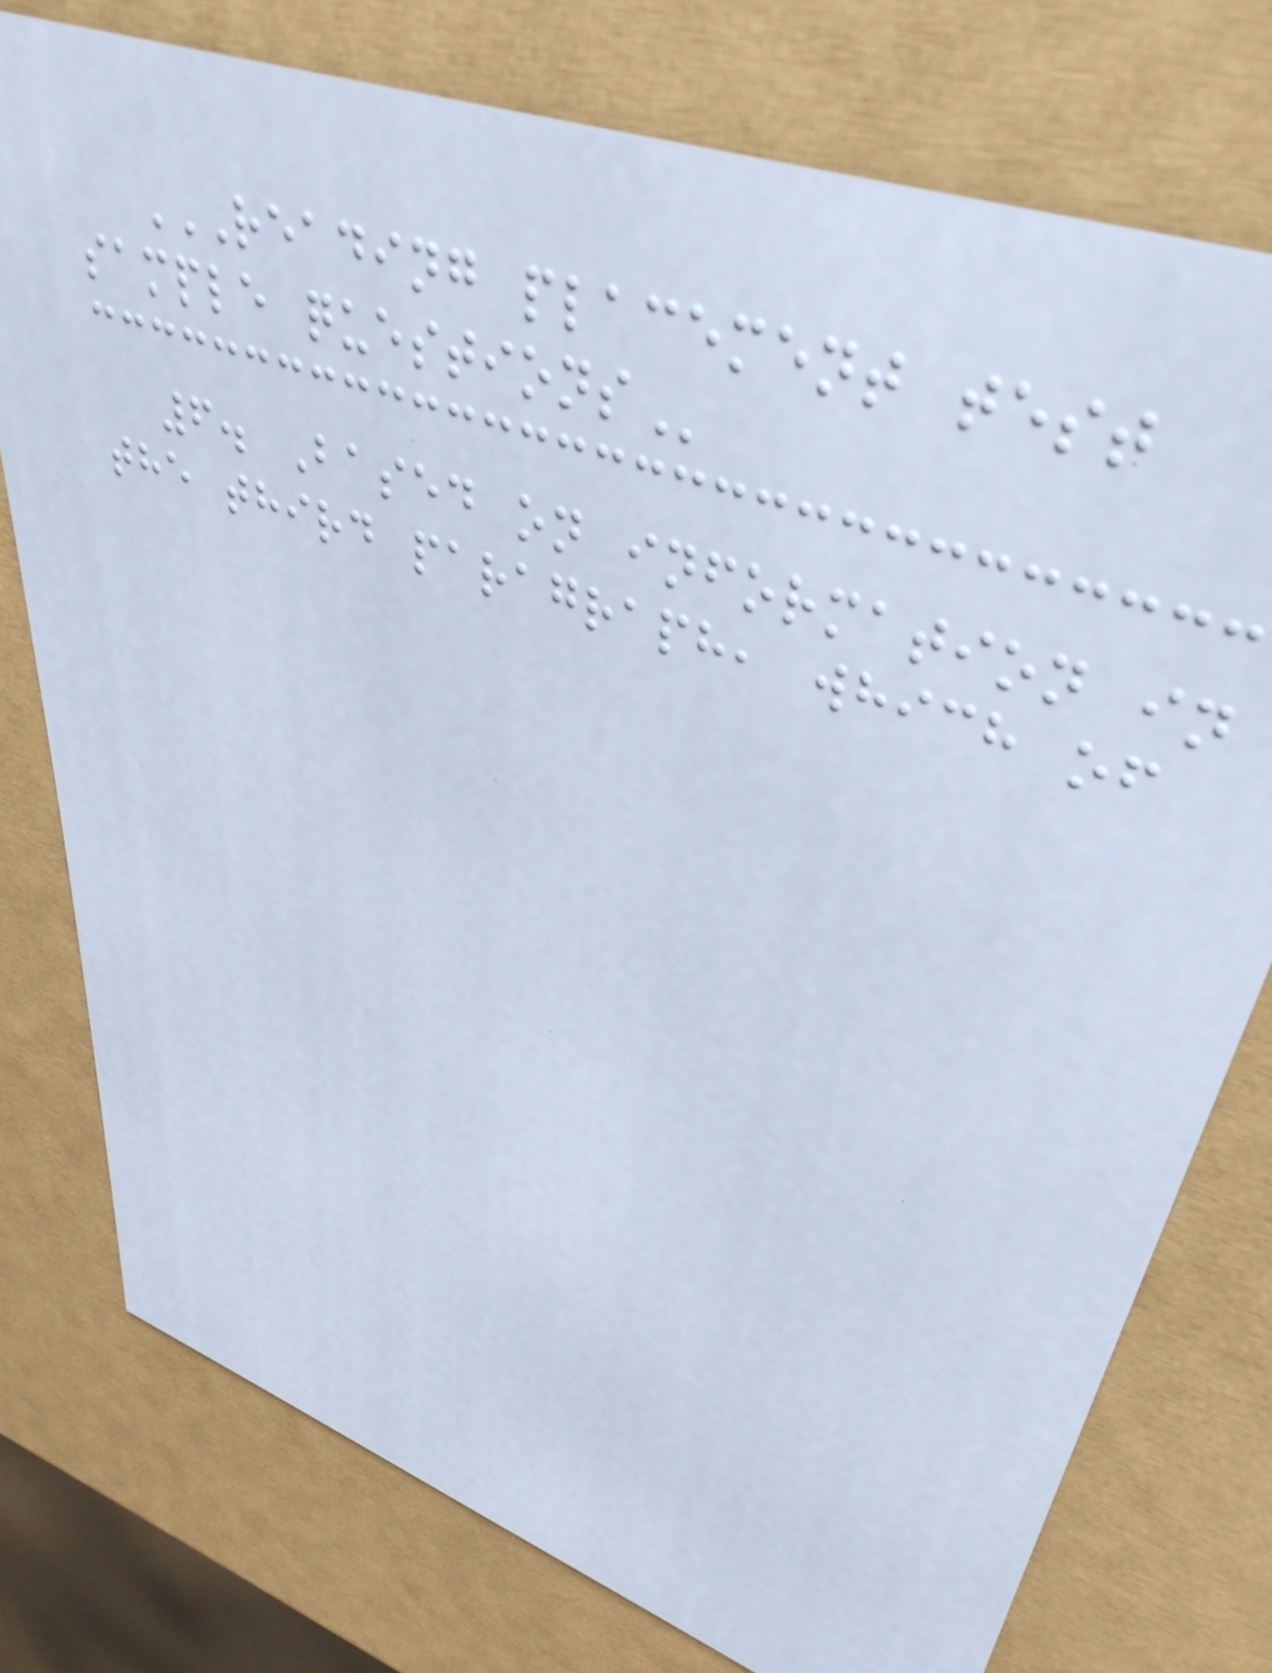READING PLACEMENT TEST
SAMPLE QUESTIONS
6. Based on information in
the third paragraph, which of
